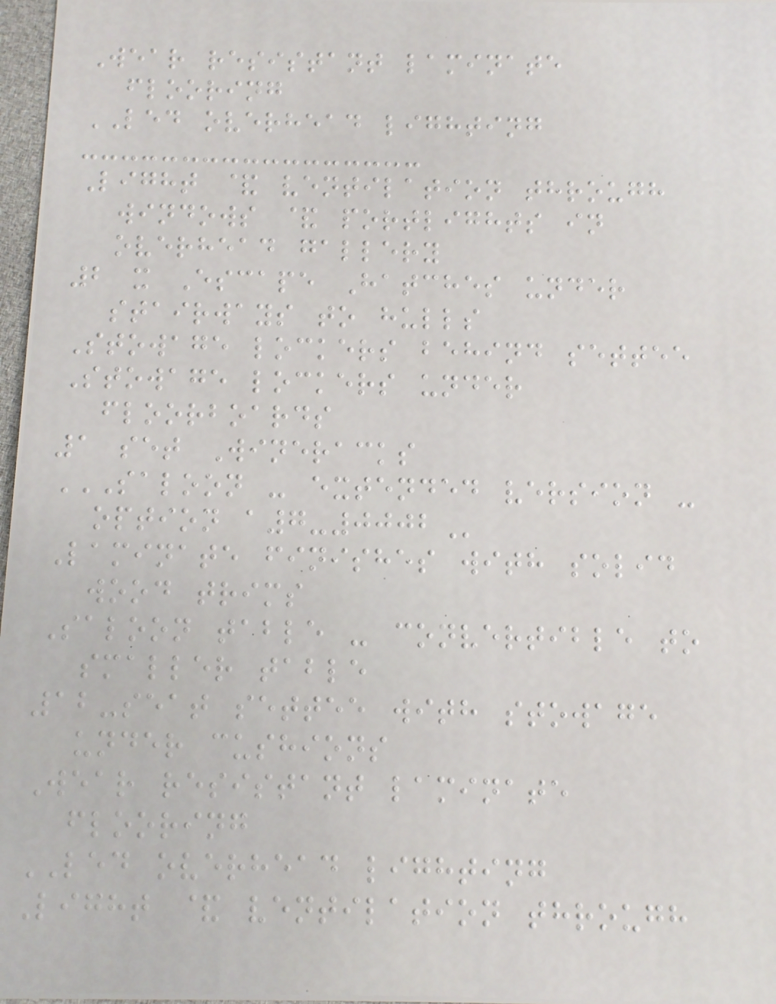Wear resistant laminate
flooring
LED overhead lighting
Light & ventilation through
windows & portlights in
overhead gallery
2 x Escape Hatches under
stairways to hulls
Stowage lockers behind settee
Stowage lockers under
floorboards
1 set Wineracks
SALOON - EXTENDED VERSION -
OPTION A7-0002
Laminate finishes with solid
wood trims
Saloon table - convertible to
smaller table
12-seat settee with stowage
under cushions
Wear resistant laminate
flooring
LED overhead lighting
Light & ventilation through
